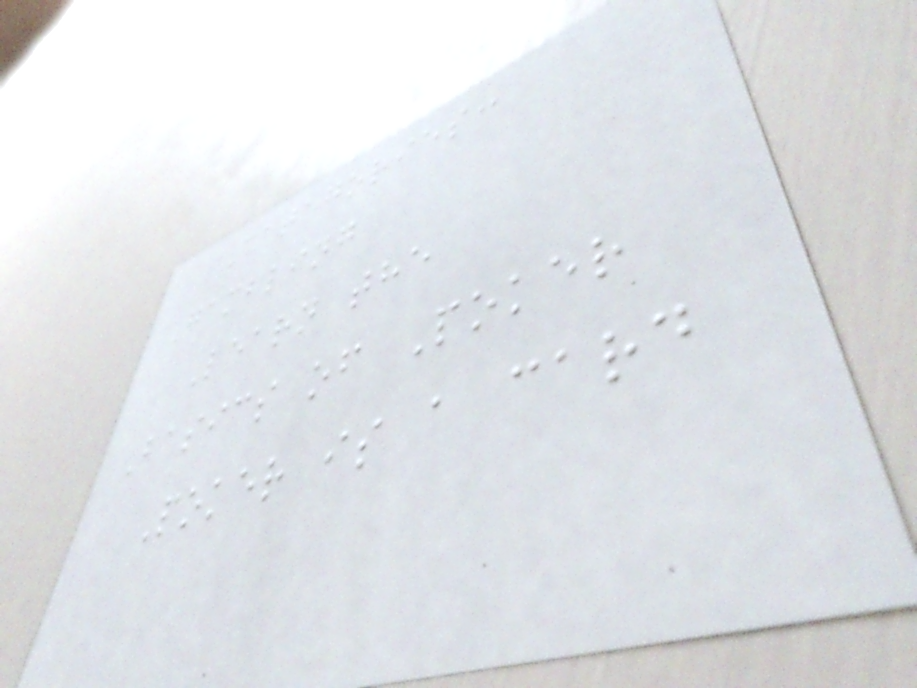Categories:
Gambling
Learn the
Basics of Poker
Poker is a card
